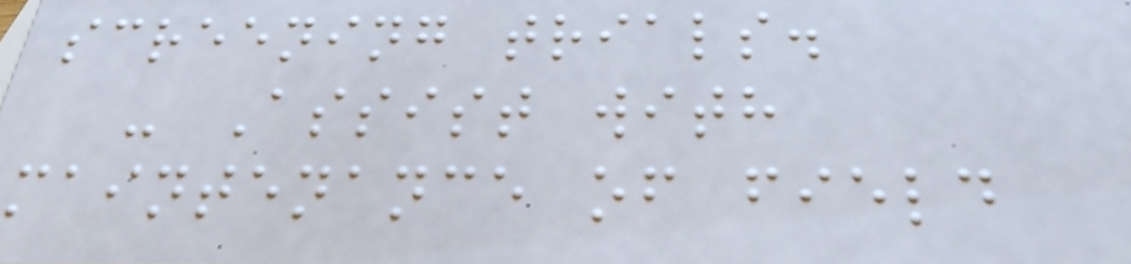screening trials.
- Assist with
maintenance of field
